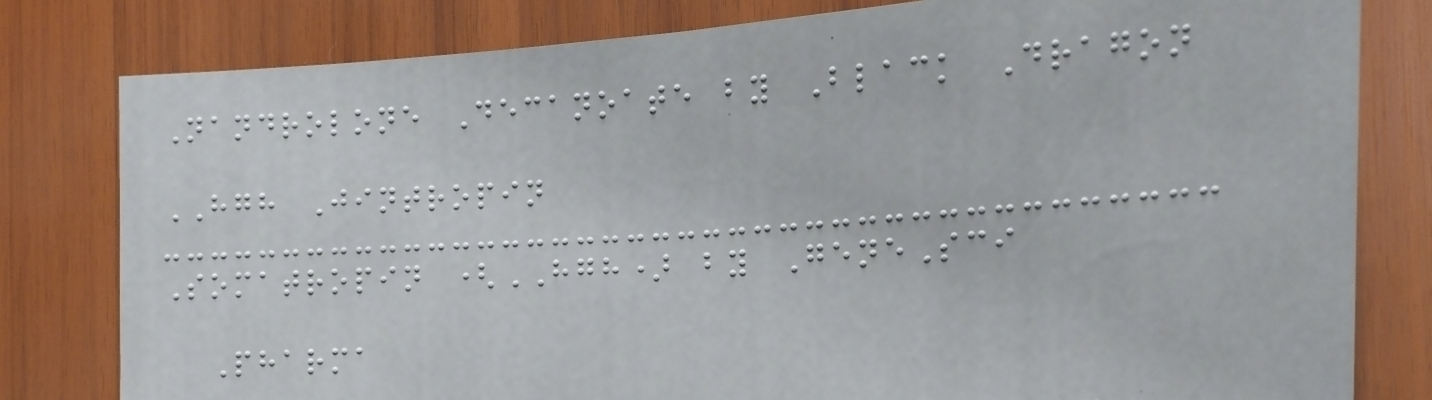Nandrolone Decanoate by Black Dragon
HGH Jintropin
Somatropin (HGH) by GeneSci
Pharma
